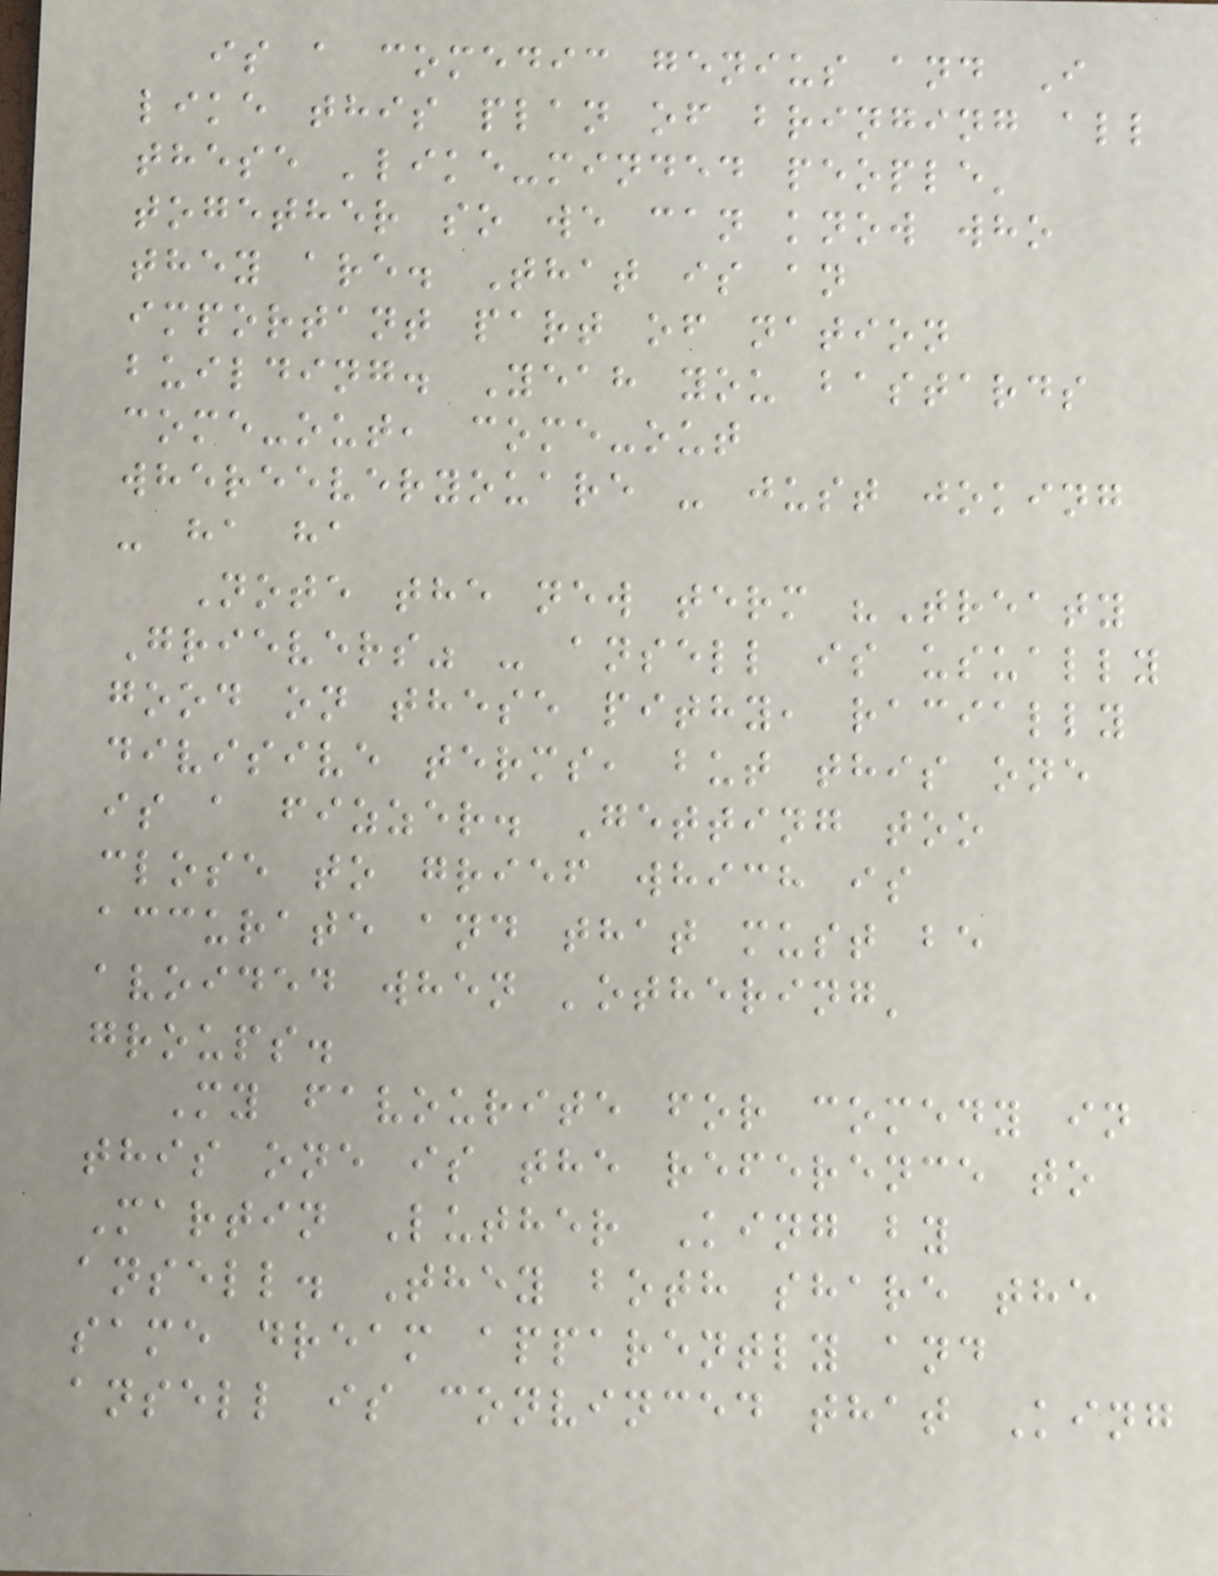is a comedic genius and I
like this plan of bringing all
these 'like-minded people'
together so we can know who
they are. That is an
important part of nation
building. Yeah you bastards
come-out, come-out
whereeveryouare - just joking
- ha ha
Note the new term "Treaty
Grievers" - ansell is usually
good on these pithy, racially
divisive terms, but this one
is a fizzer. Getting too
close to grief which is
accurate and that must be
avoided when 'othering'
groups.
My favourite for comedy in
this one is the reference to
Martin Luther King by
ansell. They both share the
same dream apparently and
ansell is convinced that King
